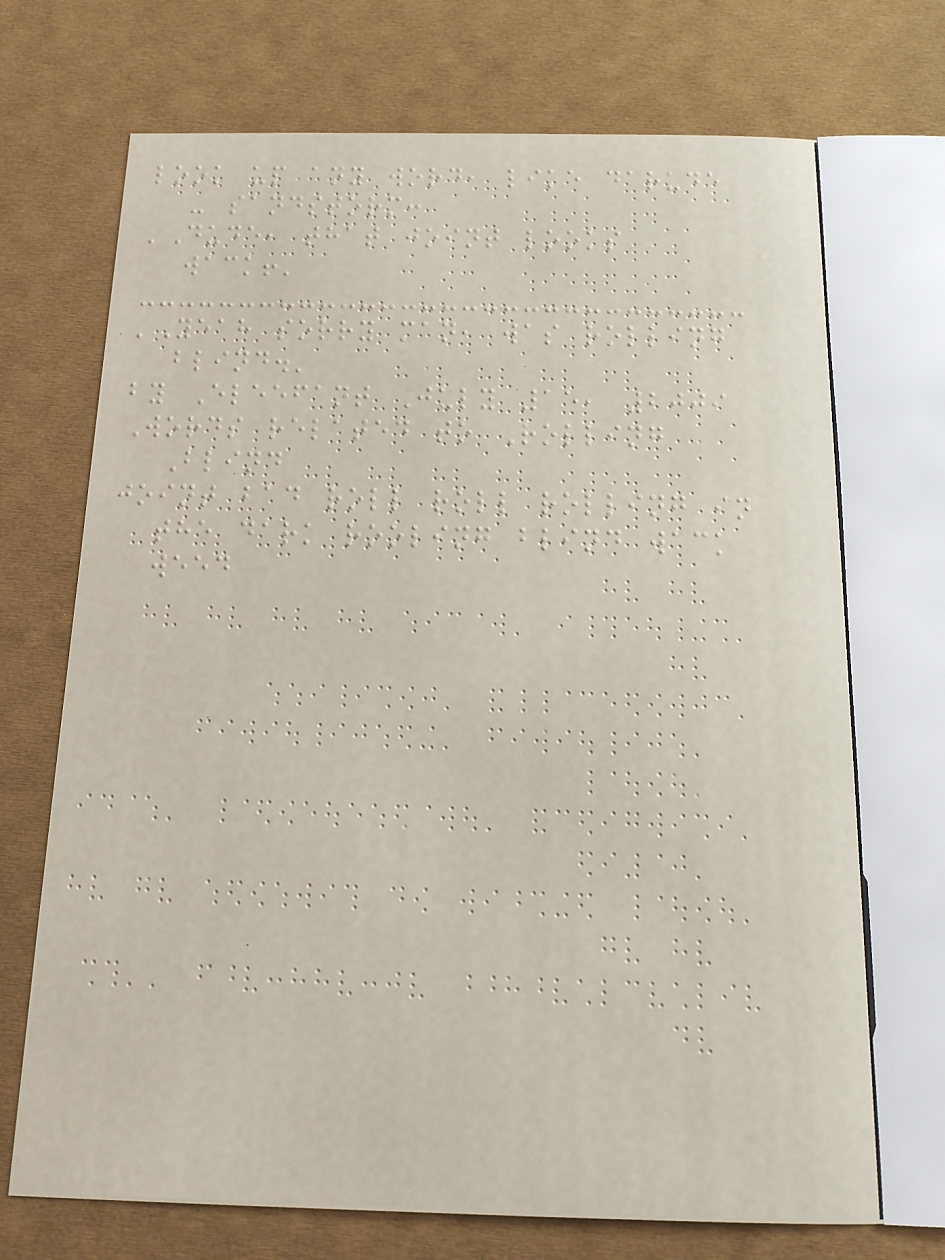look up any word, like darude
- sandstorm:
'Dude, that joint looks
wack!'
'Yeah sorry man, was rolling
blind.'
by Eleefant July 15, 2009
Words related to Rolling
Blind
joint bad roll roll rolling in
the dark rooling blind wack
weed
